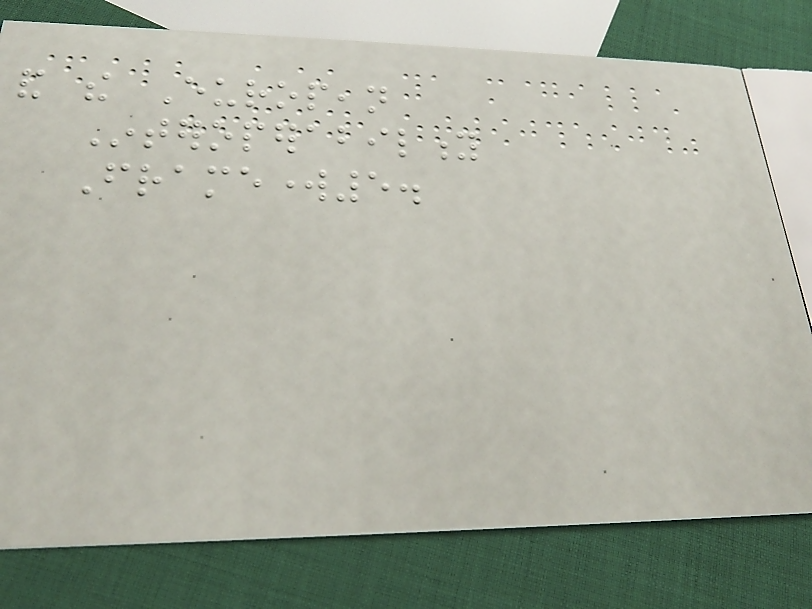and the European
Interoperability
Framework5.
